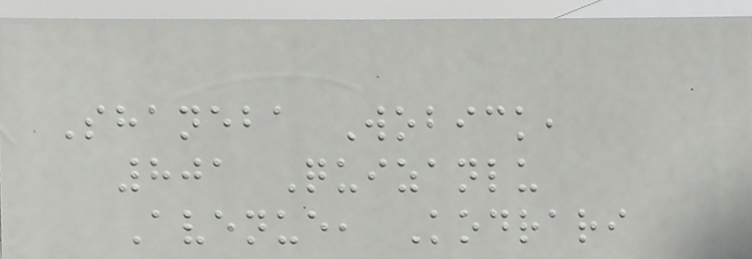Shaneba Wobick,
801 Quizanlu
Avenue, Kodrari
